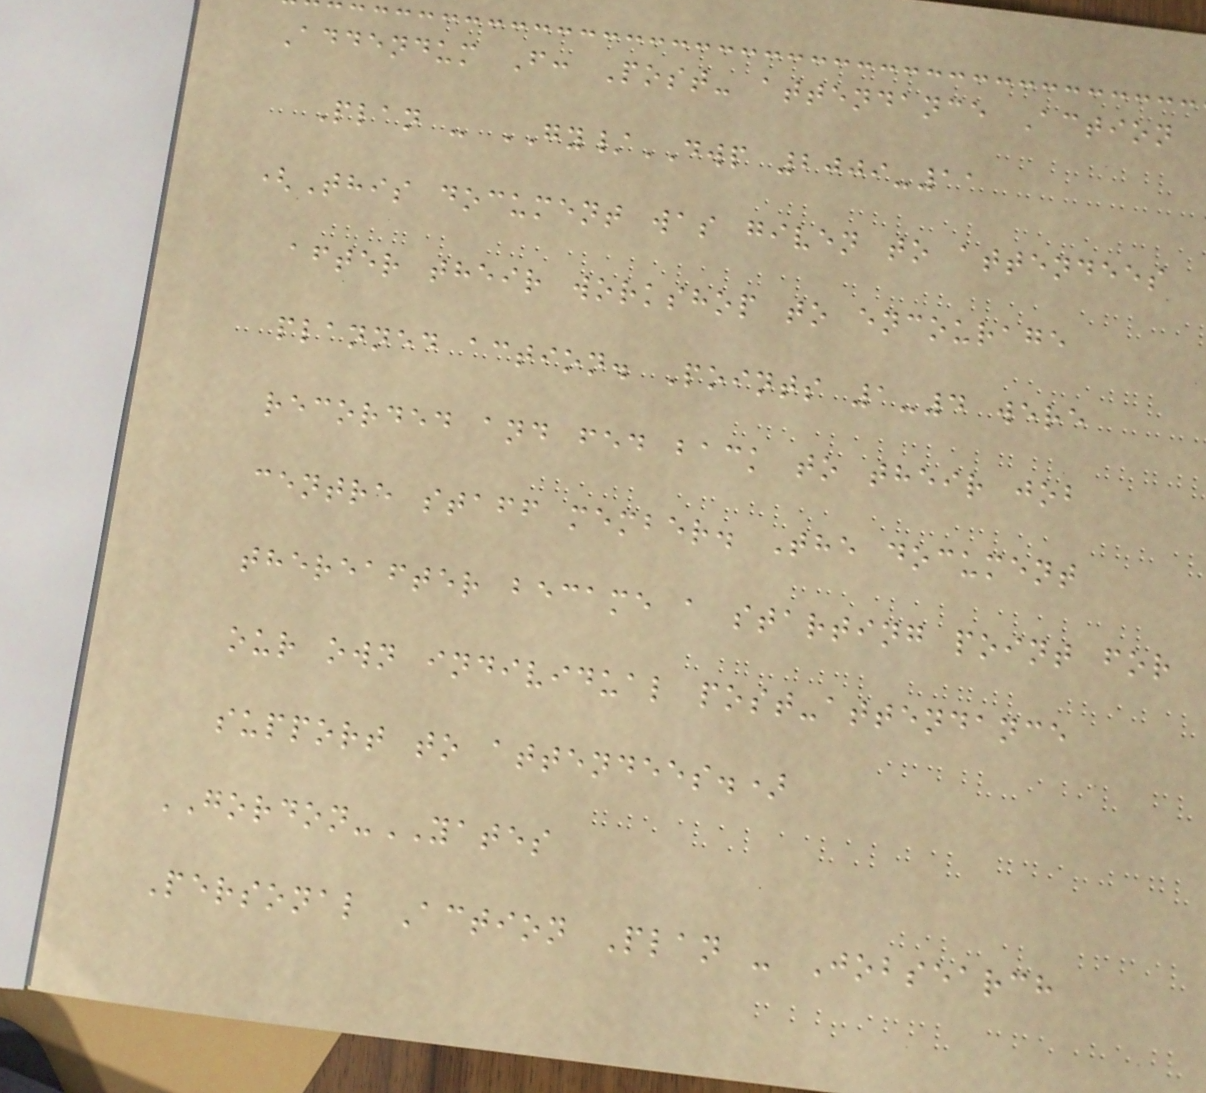Addendum F: Post- attendance Action
Plan - GY/DWP 2009-11
(This document was given to attendees
after their workshop to encourage
planned action. Points 1-4 were
recorded and fed back to their job
centre staff member. The document
thereafter became a starting point for
our own individual post-attendance
support to attendees.)
GORDON-YATES
Personal Action Plan - Jobsearch
